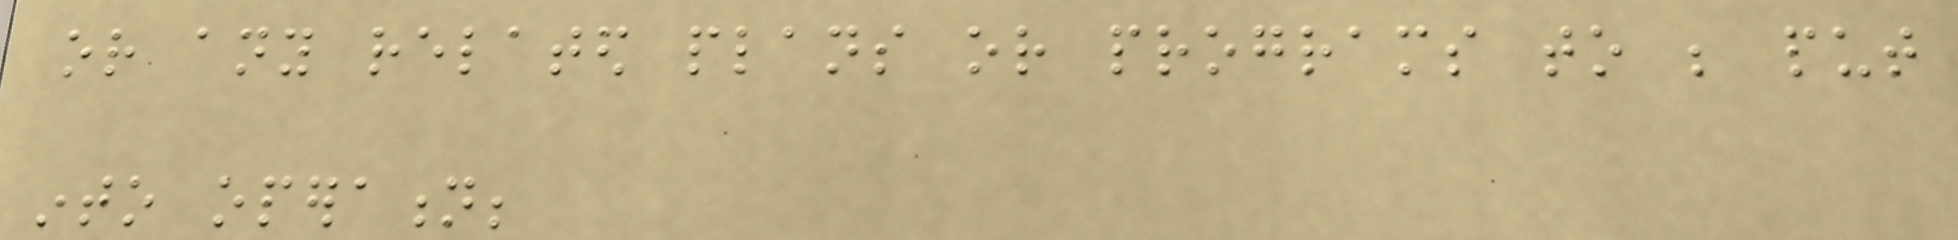or any related plans or programs to be put
into operation;
